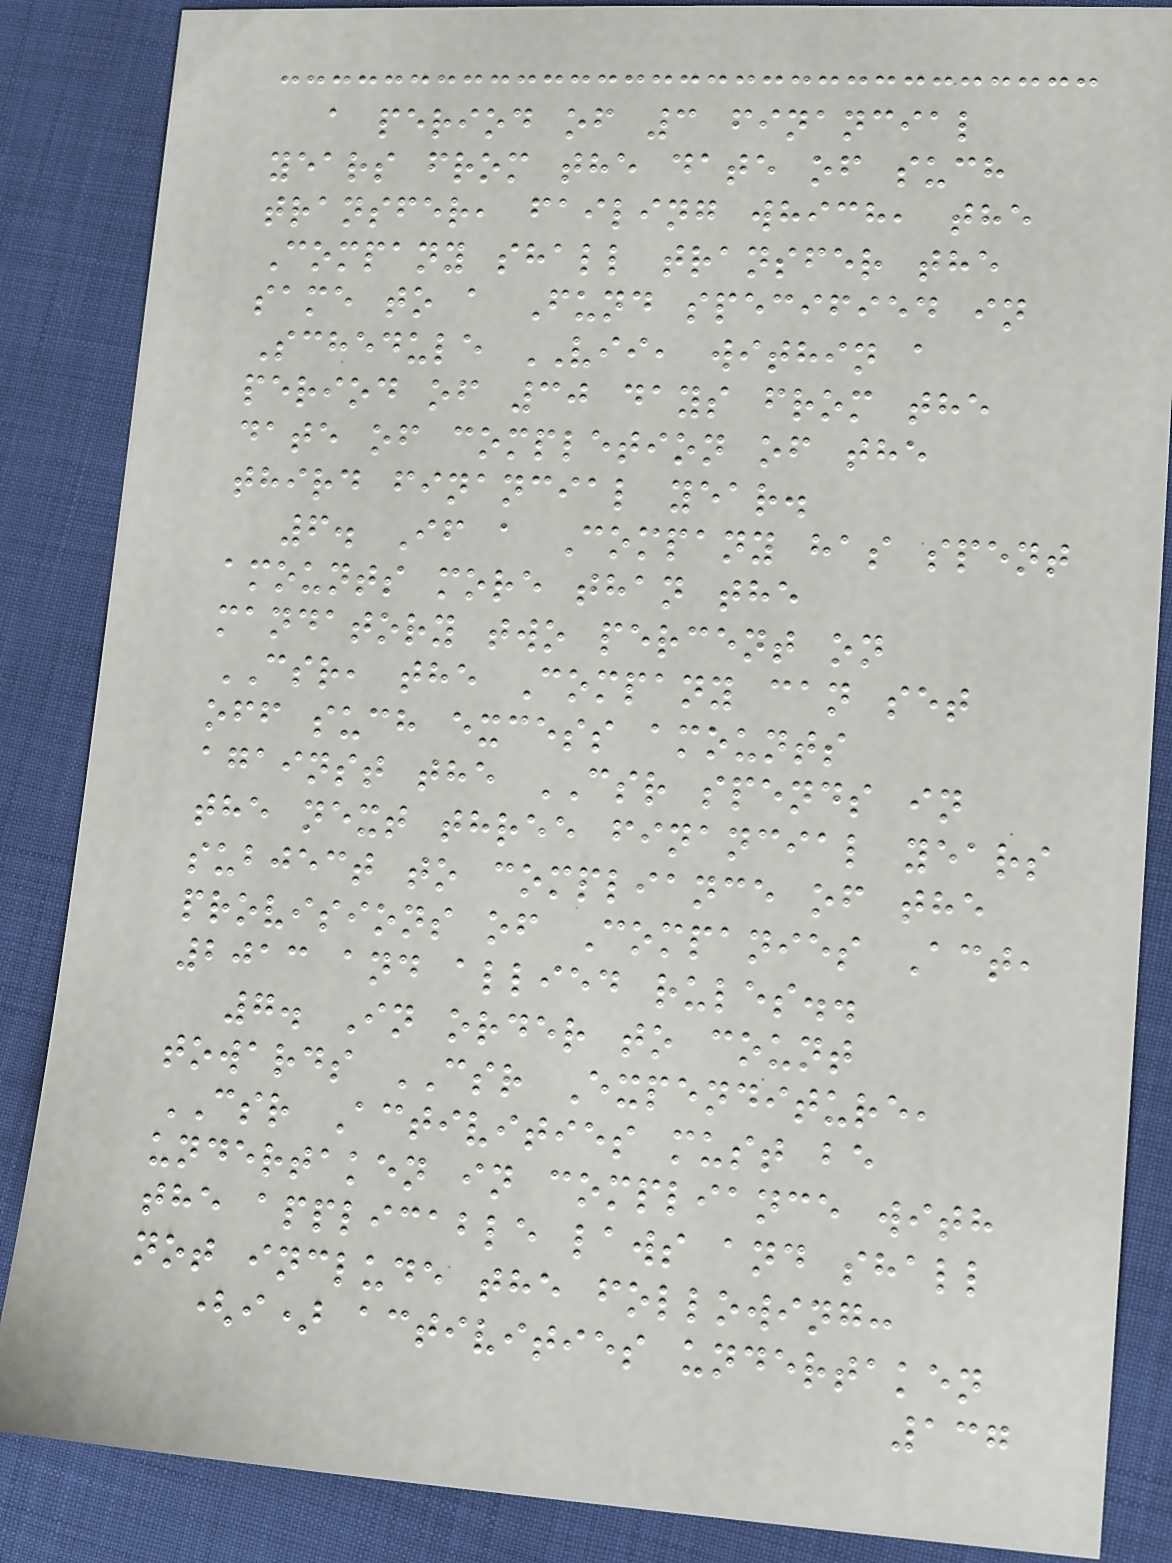a period of 3 financial
years from the date of such
transfer, failing which, the
Company shall transfer the
same to a Fund specified in
Schedule VII, within a
period of 30 days from the
date of completion of the
third financial year.
6. If a Company has spent
amounts more than the
mandatory two percent on
CSR, the Company can set
off such excess amounts
against the CSR spends in
the next three financial years
subject to compliance of the
provisions of Companies Act,
2013 and allied rules..
7. In order to count
towards CSR Expenditure,
CSR Activities must be
undertaken in compliance with
the applicable laws and shall
not include the following:
(i) activities undertaken
137
